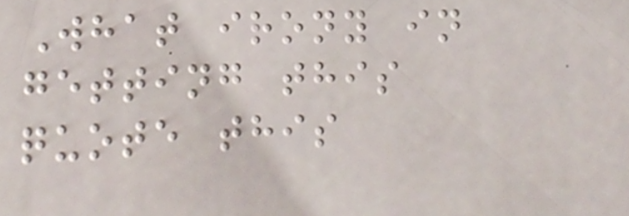What irony in
getting this
quote this
